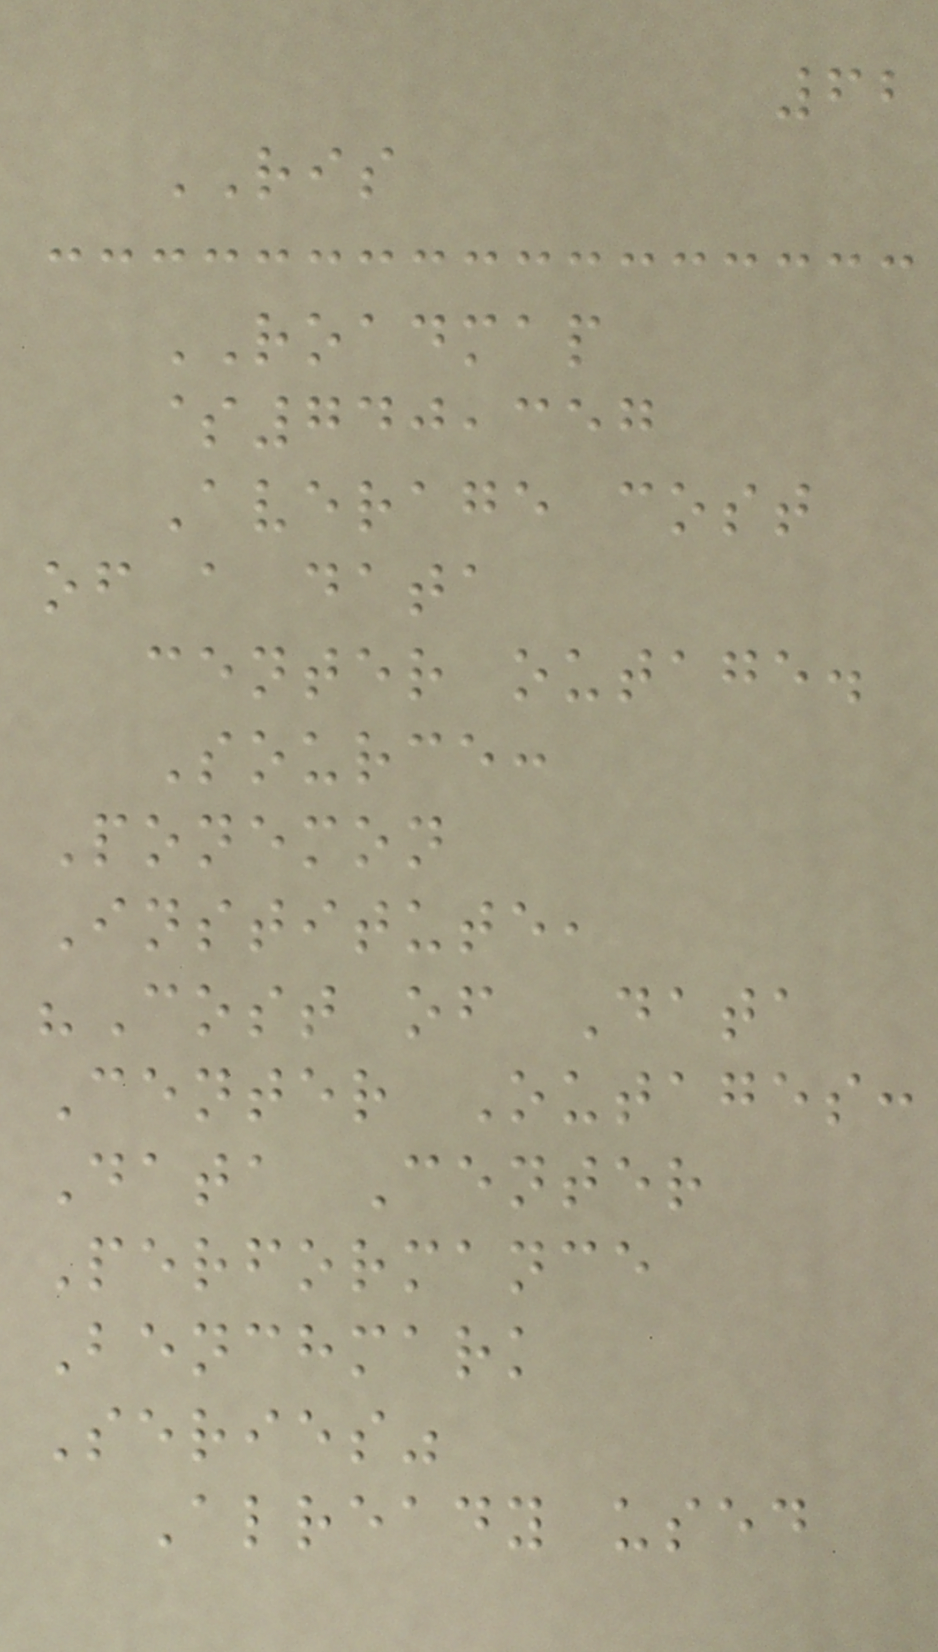62
RIS
ROADMAP
$740,357
Average cost
of a data
center outage.
Source:
Ponemon
Institute,
"Cost of Data
Center Outages:
Data Center
Performance
Benchmark
Series"
Already used
